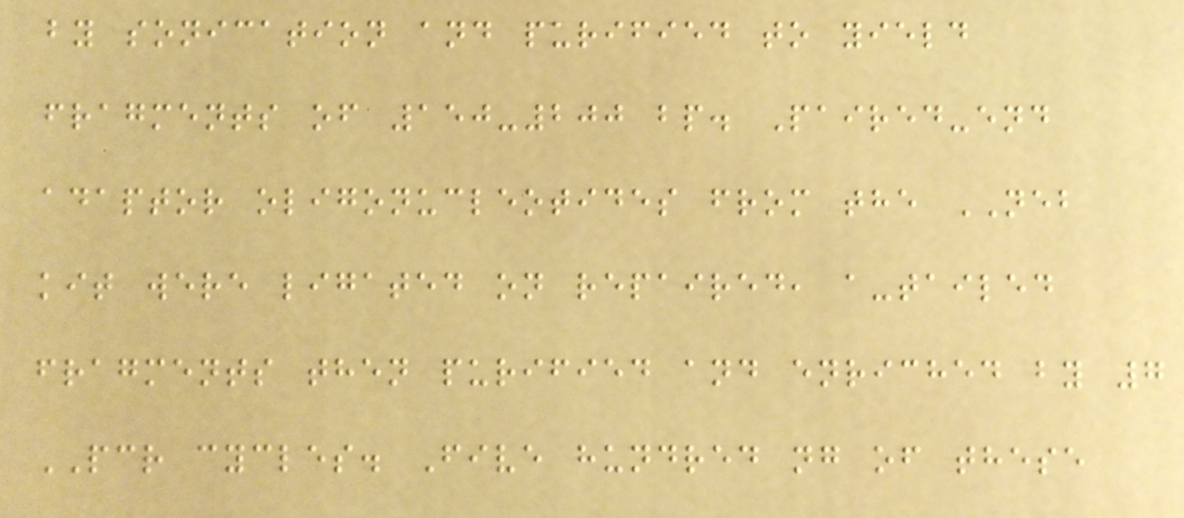by sonication and purified to yield
fragments of 150-200 bp. Paired-end
adaptor oligonucleotides from the NEB
kit were ligated on repaired, a-tailed
fragments then purified and enriched by 7
PCR cycles. Five hundred ng of these
